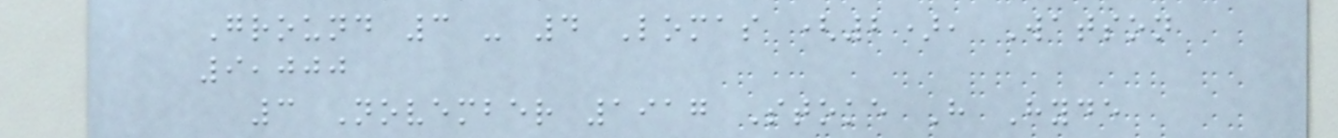Ground 3 - 4 Lomas (2), Watson
9,000
3 November 1917 Stoke H Hyde
